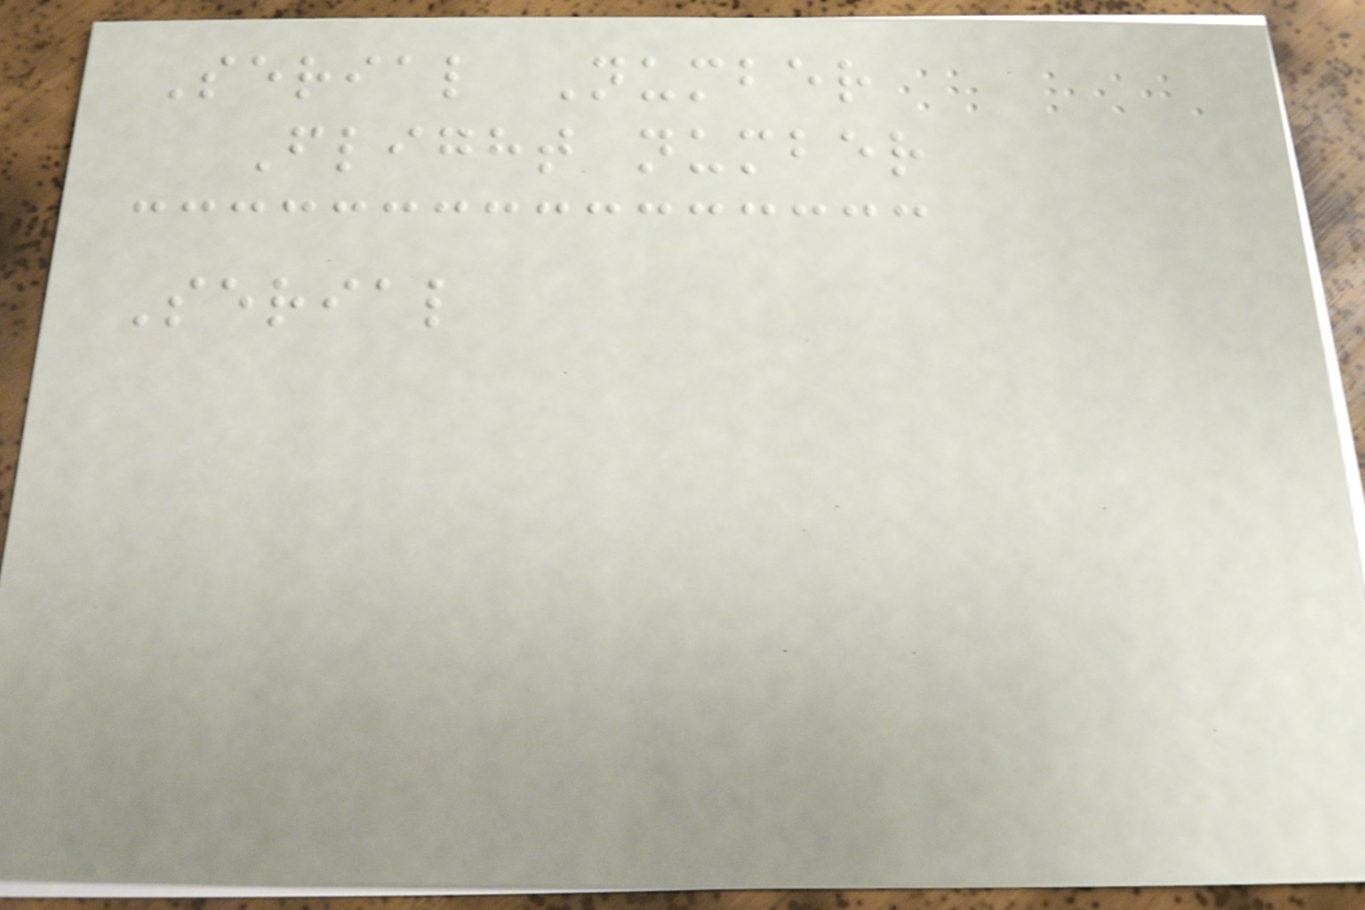Serial Number
Flight number
Serial
